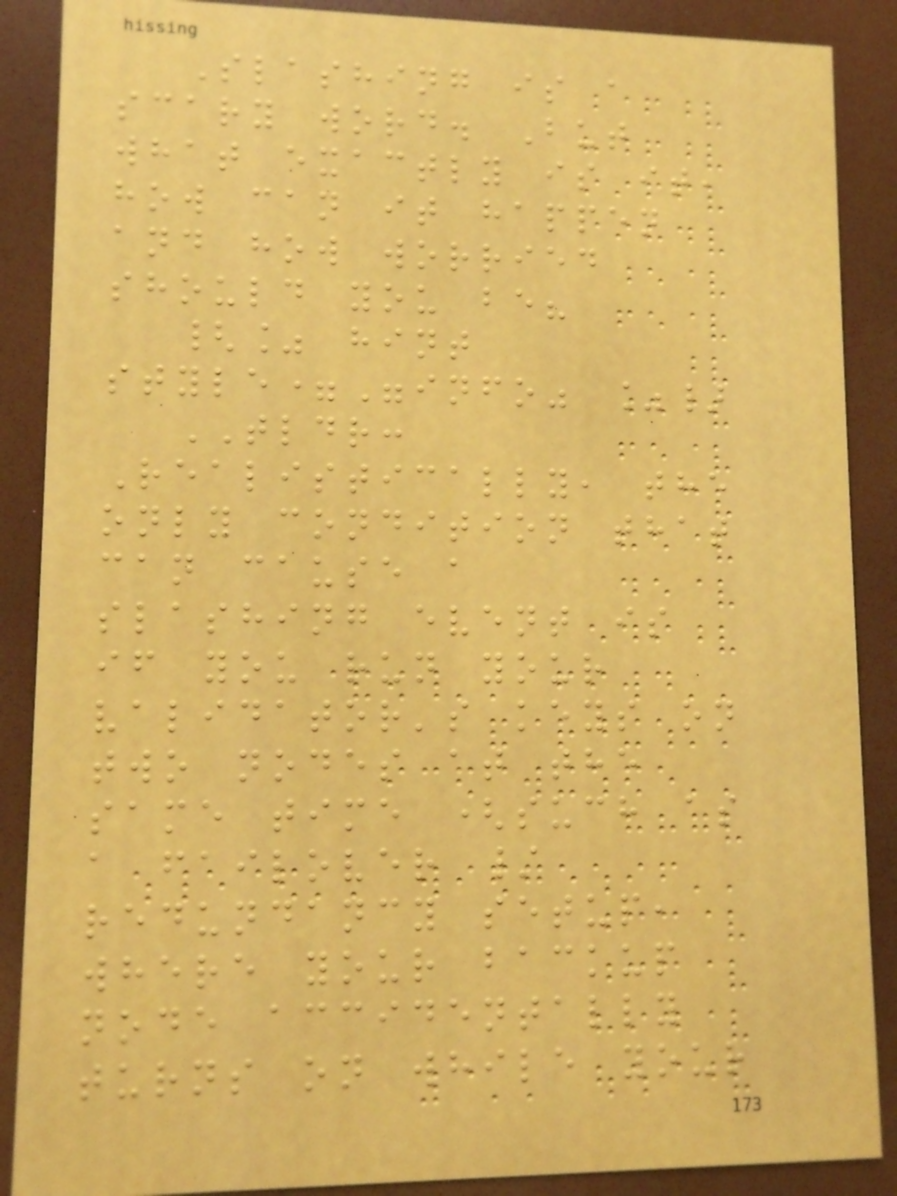Slashing is a
scary word. But
what exactly is it,
how can it happen
and how worried
should you be?
{% hint
style="info" %}
TLDR:
Realistically, the
only condition that
can cause a
slashing event is
if you run your
validator's keys on
two nodes at the
same time (such as
a failover /
redundancy setup,
where your backup
node accidentally
turns on while your
